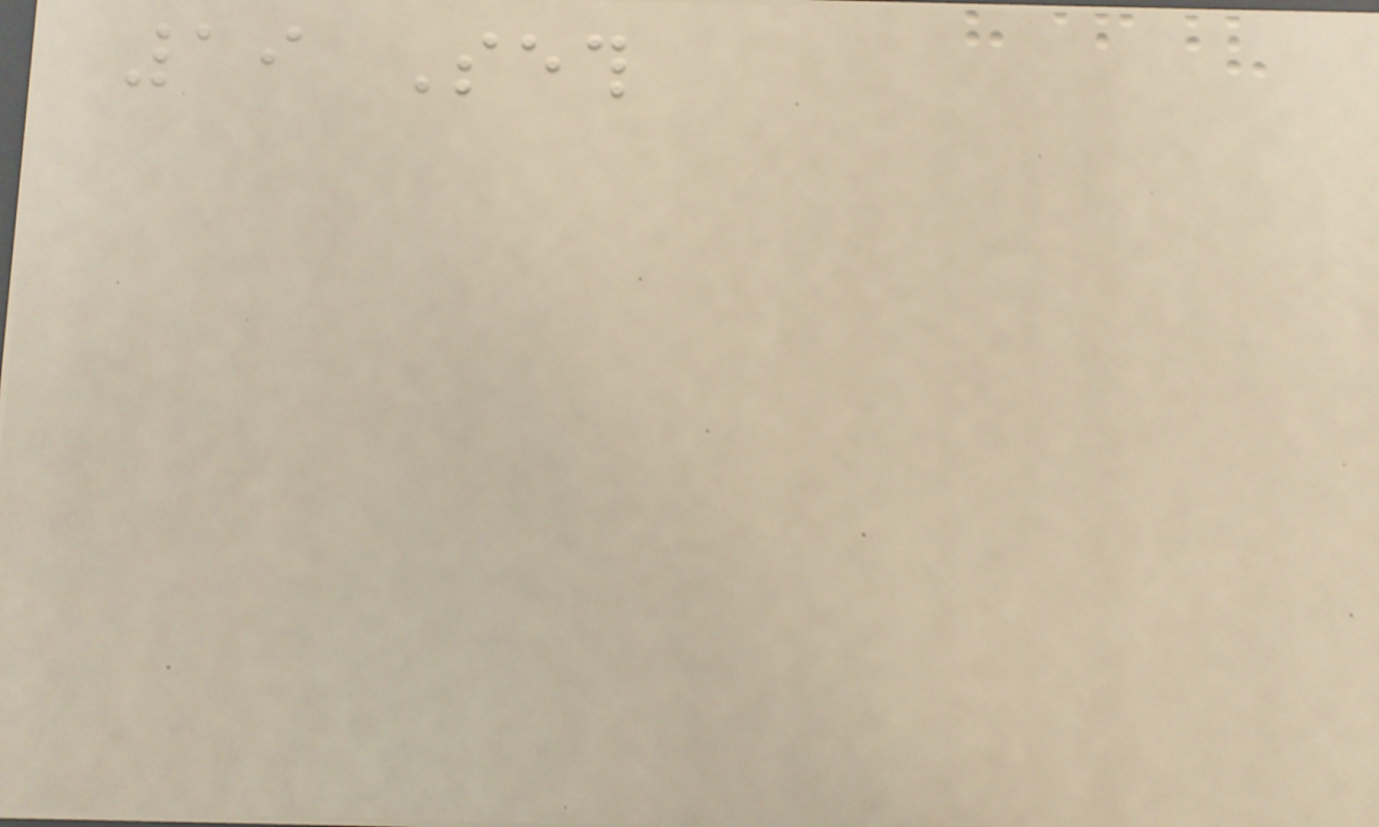19 Seth
